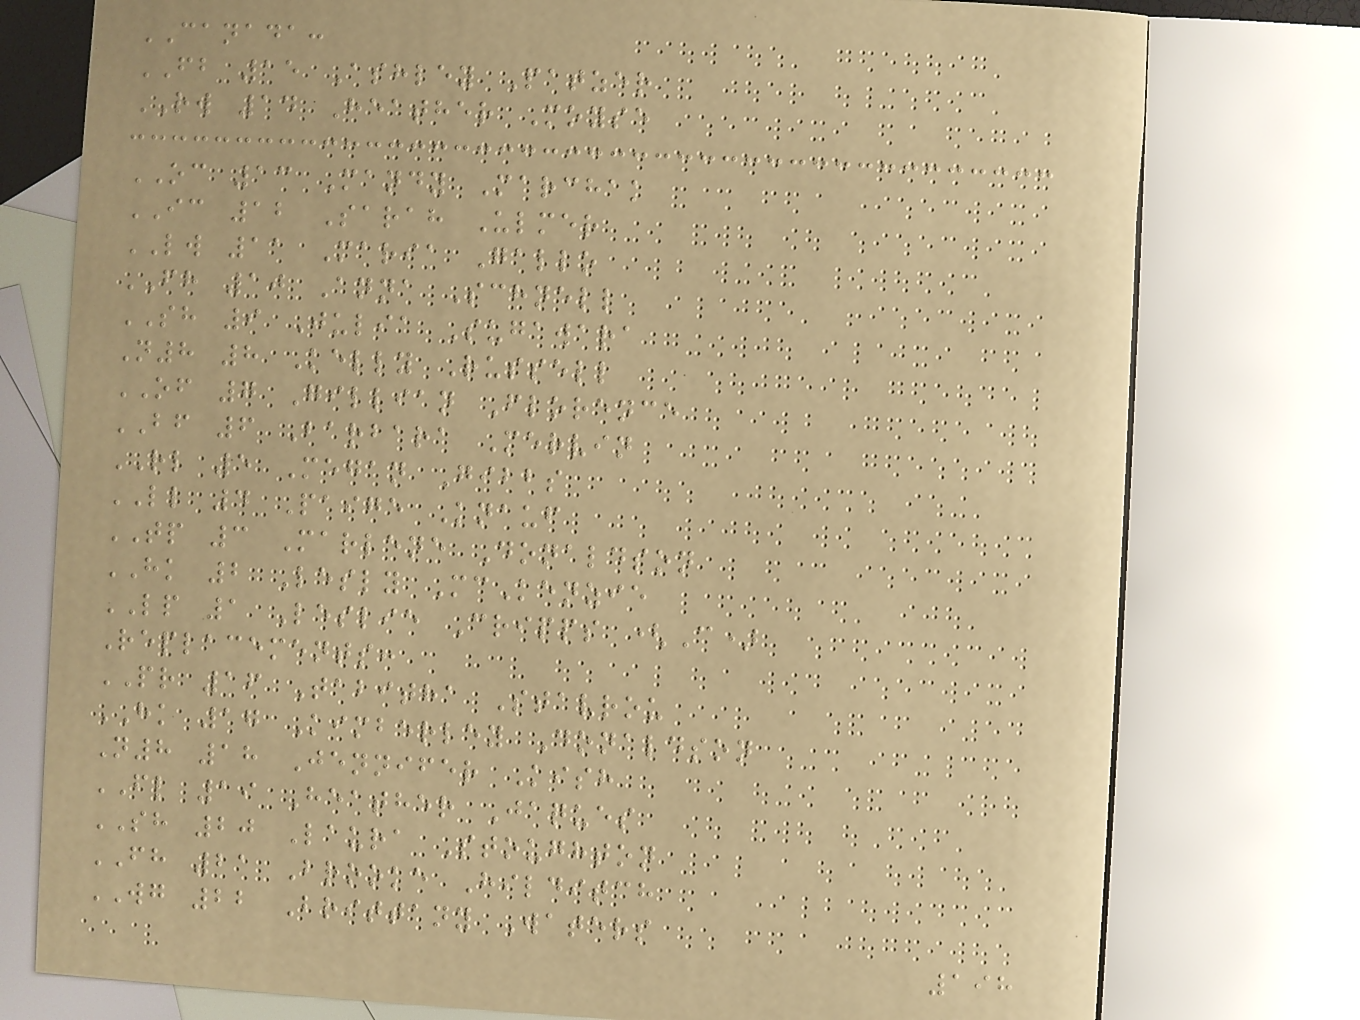CANADA:
FB 15 Ashley Patzer
RW 14 Heather Moyse
OC 13 Mandy Marchak
IC 12 Sarah Ulmer
LW 11 Maria Gallo
FH 10 Anna Schnell
SH 9 Julia Sugawara
N8 8 Kelly Russell
OF 7 Gillian Florence
BF 6 Barbara Mervin
RL 5 Megan Gibbs
LL 4 Paige Knauf
TP 3 Marlene Donaldson
HK 2 Lesly McKenzie
LP 1 Leslie Cripps (C)
Replacements:
PR 16 Tabitha Stavrou
HK 17 Kimberley Donaldson
N8 18 Jennifer Kish
FL 19 Heather Jaques
SH 20 Laura Stoughton
FH 21 Brooke Hilditch
WG 22 Brittany Waters
198
